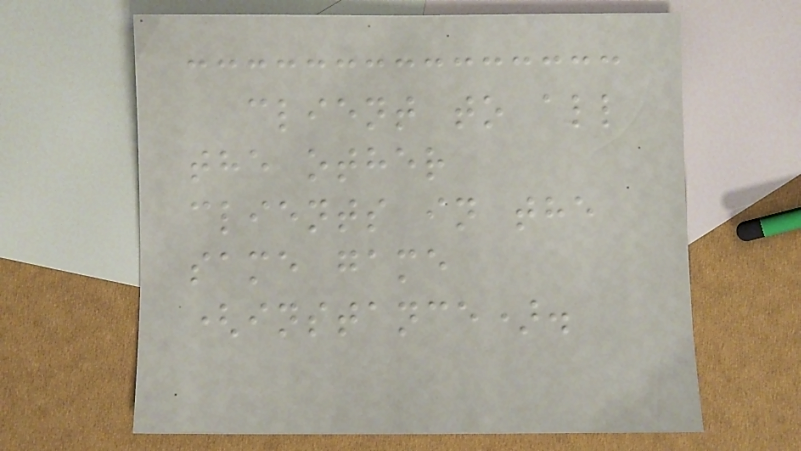client to all
the other
clients in the
same game
(instance).
